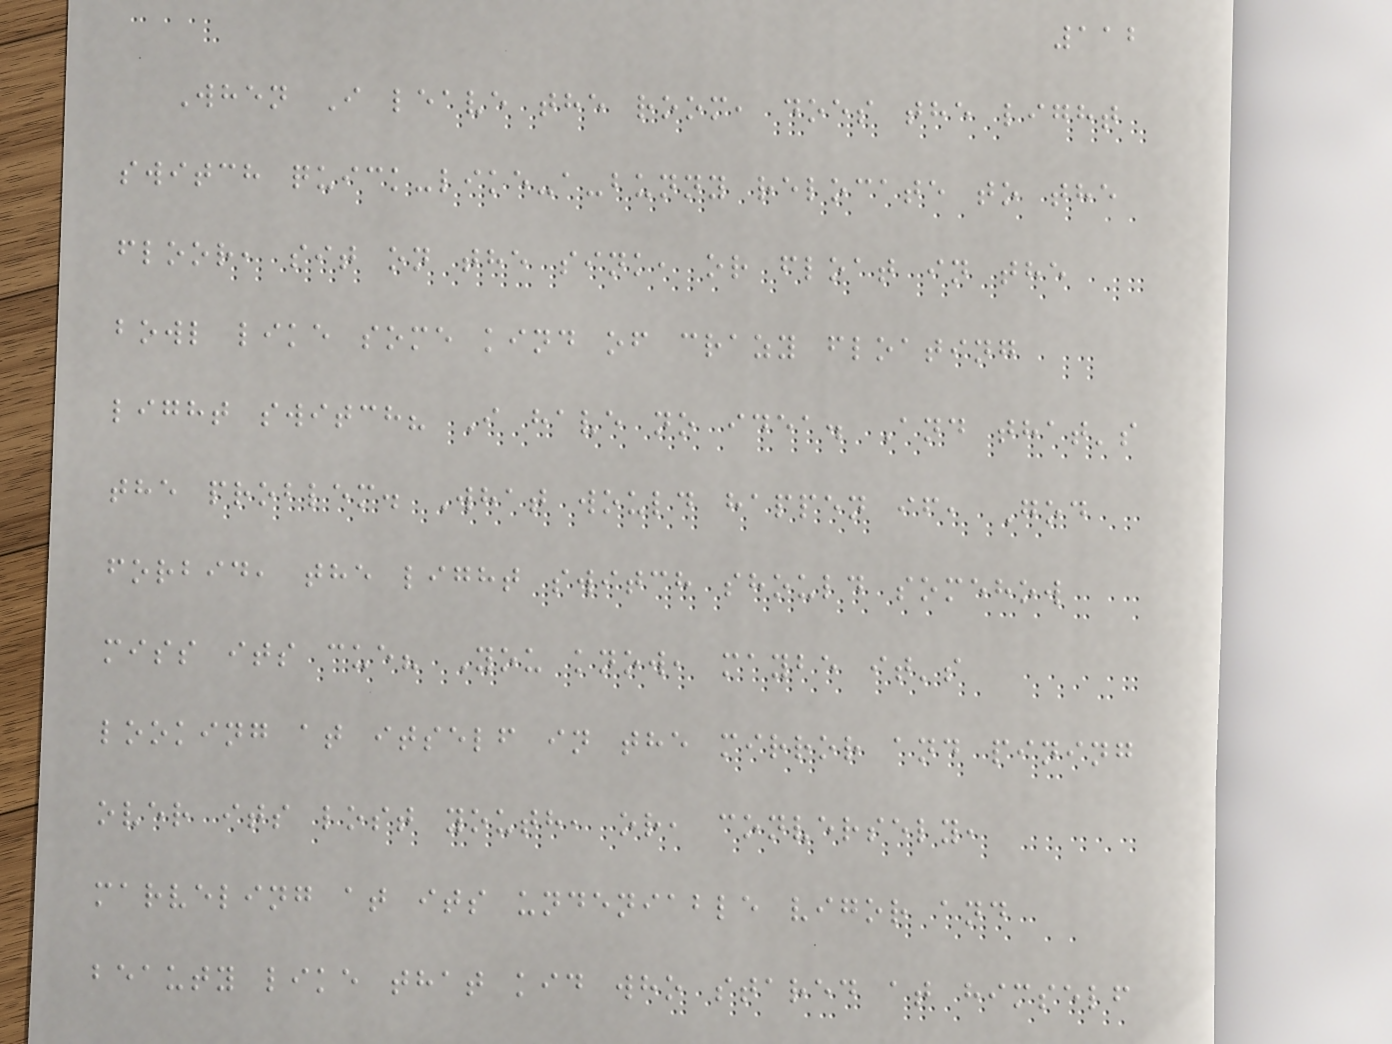112
When I leave the room, does the light
switch quick-like-a-bunny relocate to the
floor, sit on the sink, or float in the
bowl like some kind of crazy floating
light switch? I have no idea. And that's
the problem. What would happen if, God
forbid, the light switch should somehow
miss its cue? You know, maybe it's
looking at itself in the mirror and pining
over its lost youth, or, conversely,
marveling at its undeniable vigor and
beauty like that kid who stared at himself
